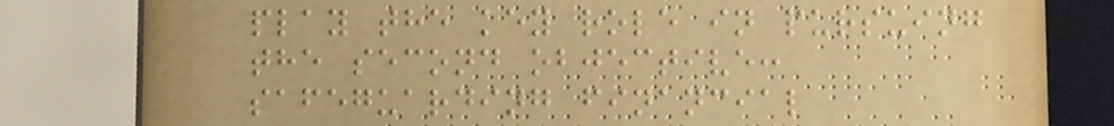play the key role in pursuing
the second objective:
safeguarding financial
